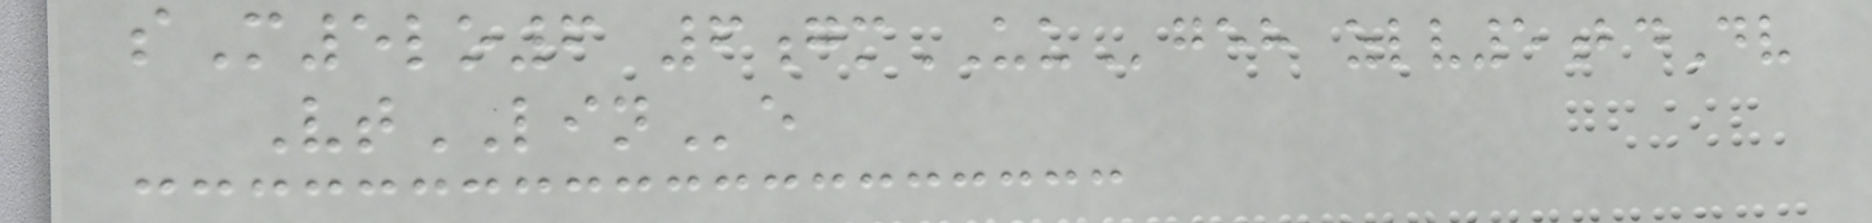sM5lo6 6gmUUgeh zlv5bdDv
VtLINe
